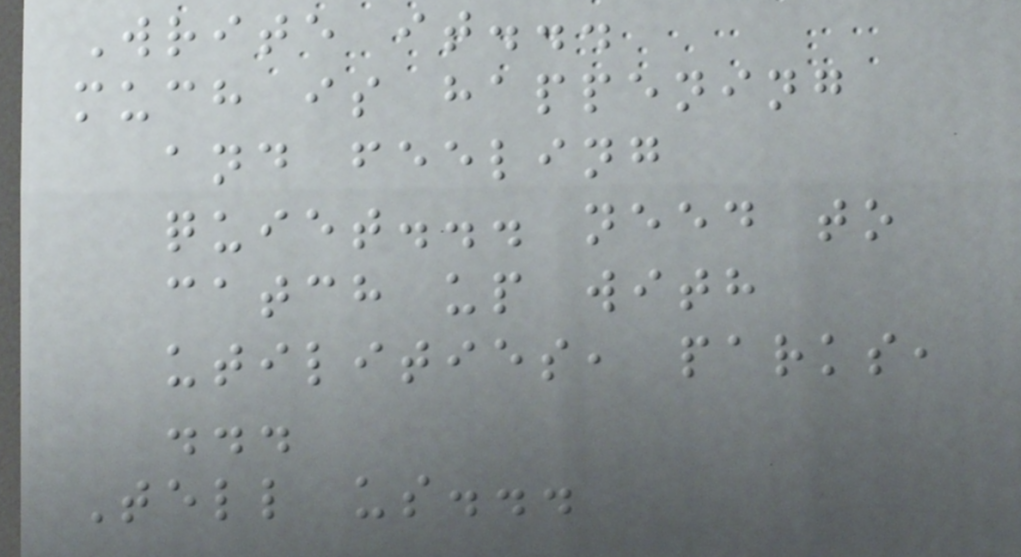Write it...
much is happening
and feeling
quiet... need to
catch up with
utilities, parks,
...
Tell us...
